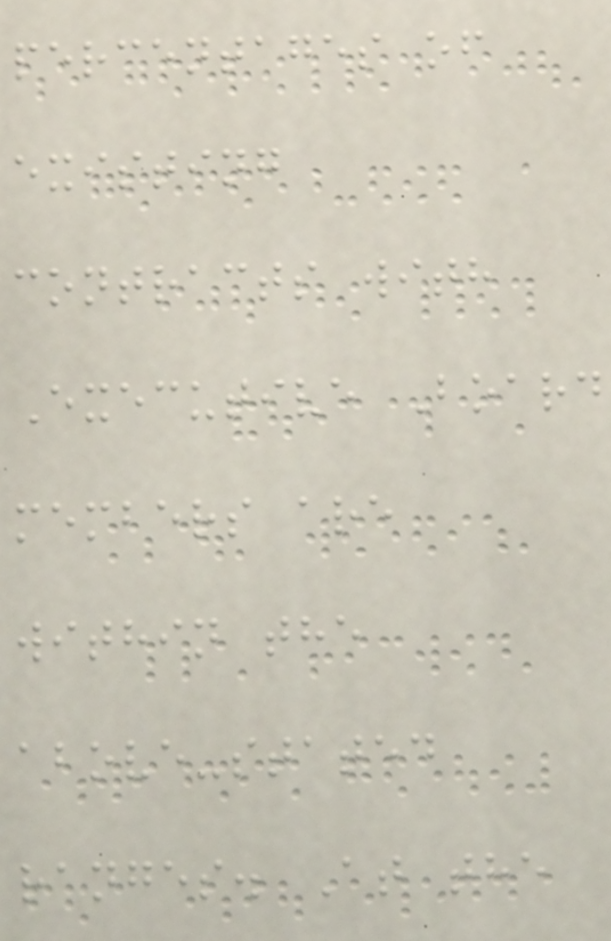percentages of
existing
contracts with
Executive Board
members are
within the
above-stated
ranges. At the
